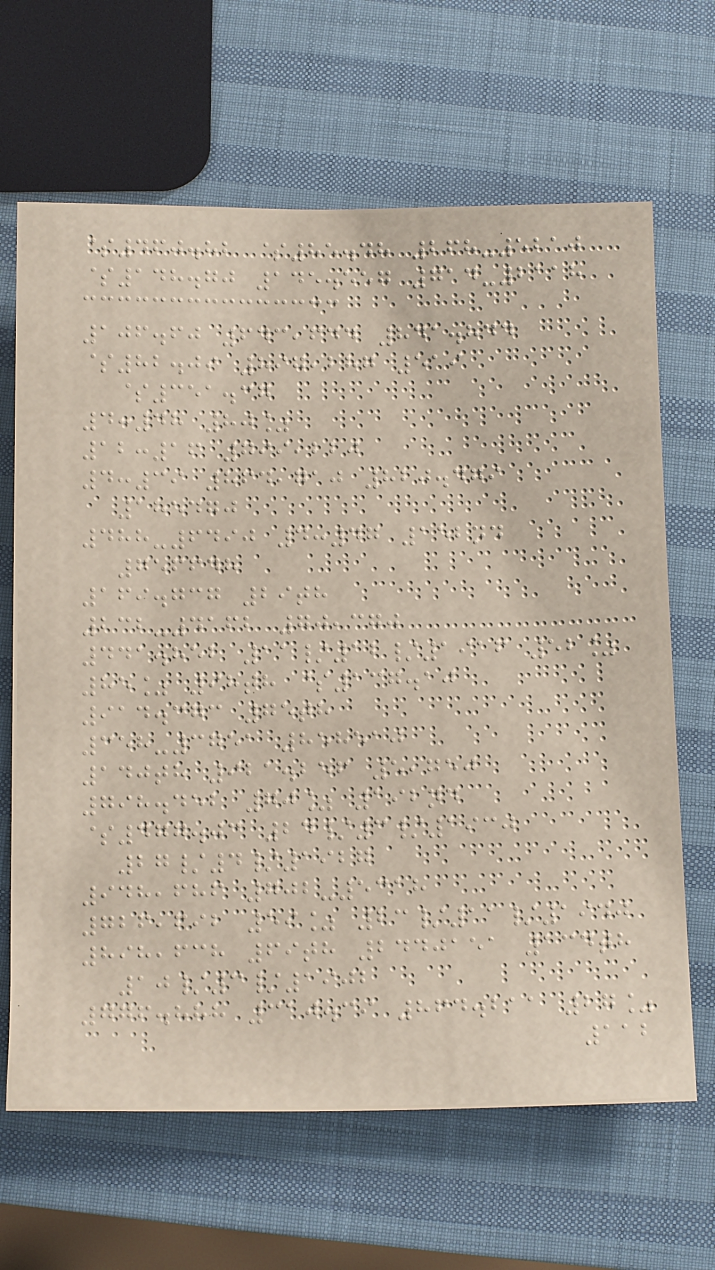$460.82 $85.48 268-5210
$148.70 145.557 714-2118
106.60 643,644 841.844
$82.09 897,287 519
$351.37
4:48 80%
12:16 799,220
4:39 864,710 820.479
185470
488-6490 4:47 152nd
756648
169.737 29th
232-4162 70,370
441.852 11/12/1916 52%
85% 98th $137.10
914.373 75th
358-3751 858510
140th 921.256 5,750
798.452 70% 192nd
$477.03 24/3/1930
27/4/1927
948,686 702-5318
726,692 59% 23/11/1940
898,638 69th 2440151 134th
10/3/1902
776.888 310.39 864.211 27%
112
